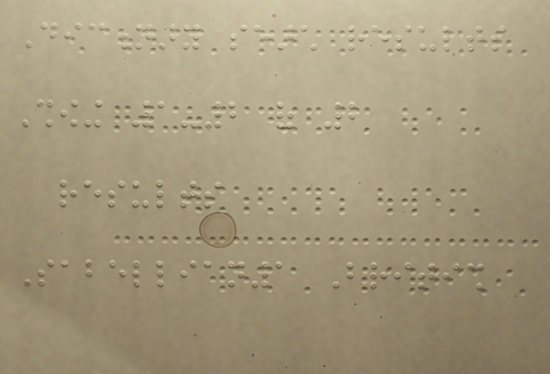Dictionary search results
Showing 1-2 of 2
results
Sabellian1 British
